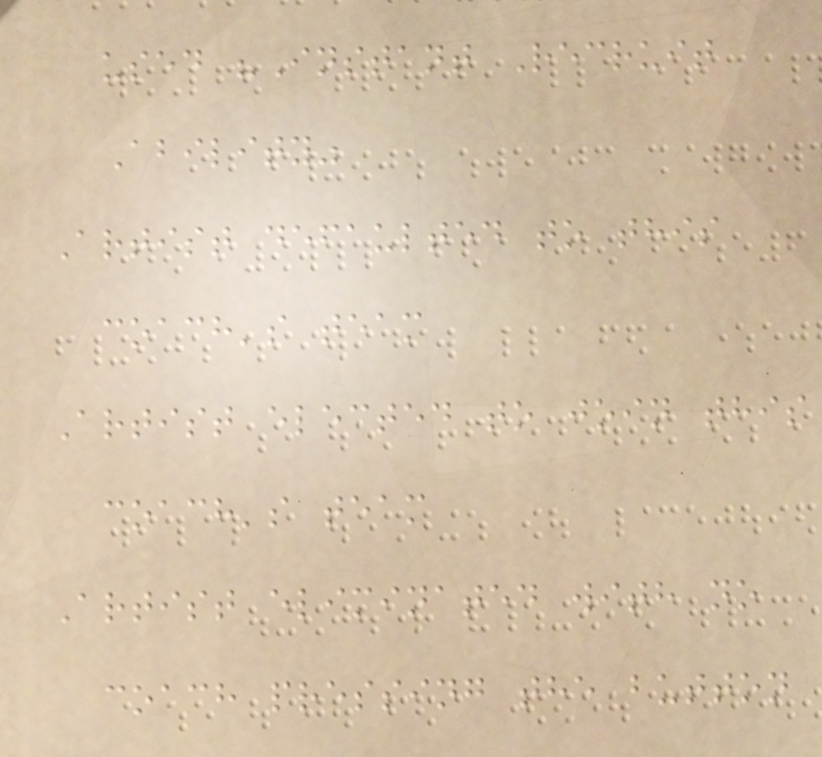used "Instant Recruit
Ability"
Artist defaulted to this
coach's team
Artist elected to join this
coach's team
Artist eliminated with no
coach pressing the button
